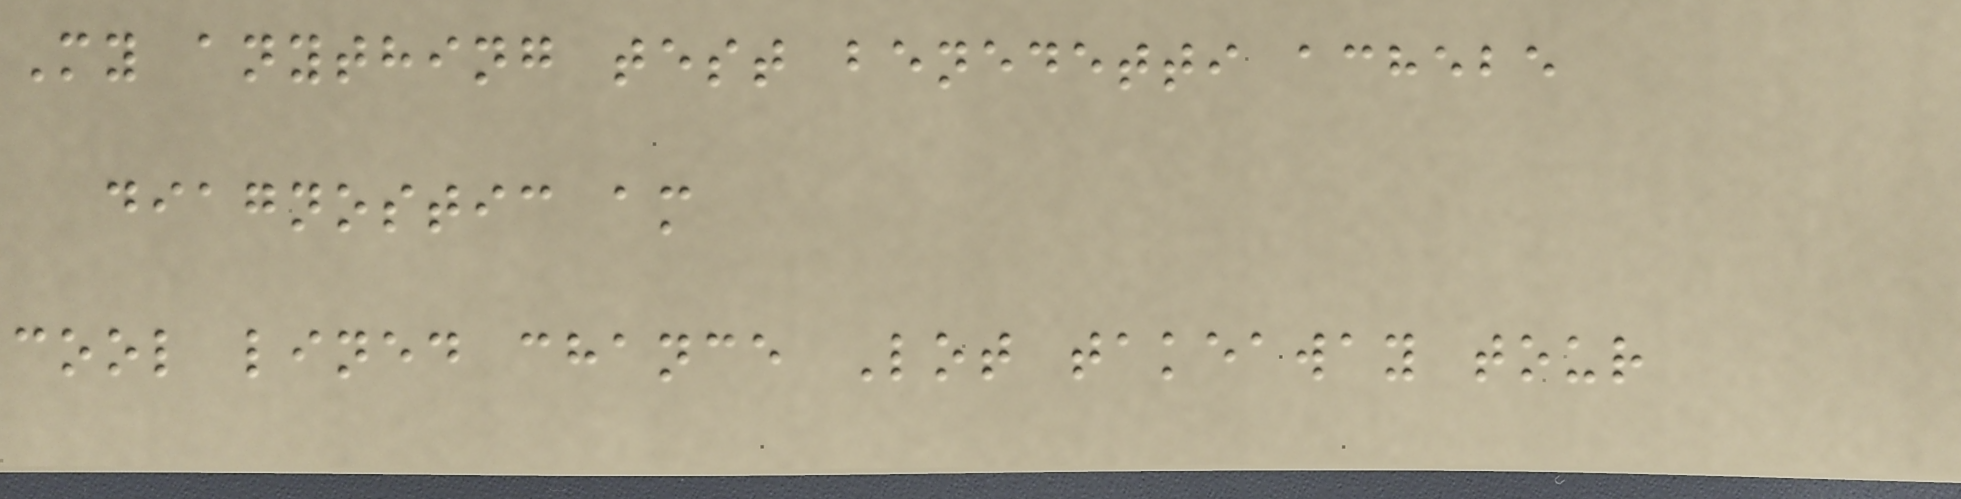My anything test benedetti achebe
diagnostic am
cool lined chance Lot takeaway tour
